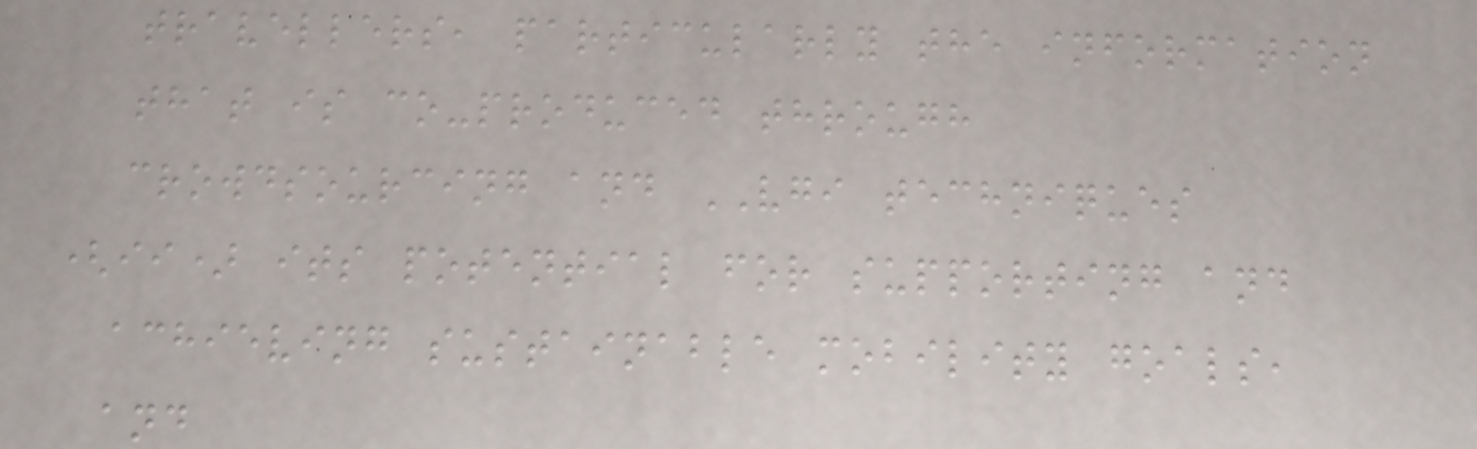travellers, particularly the information
that is co-produced through
crowdsourcing and VGI techniques
(ii) its potential for supporting and
achieving sustainable mobility goals,
and
